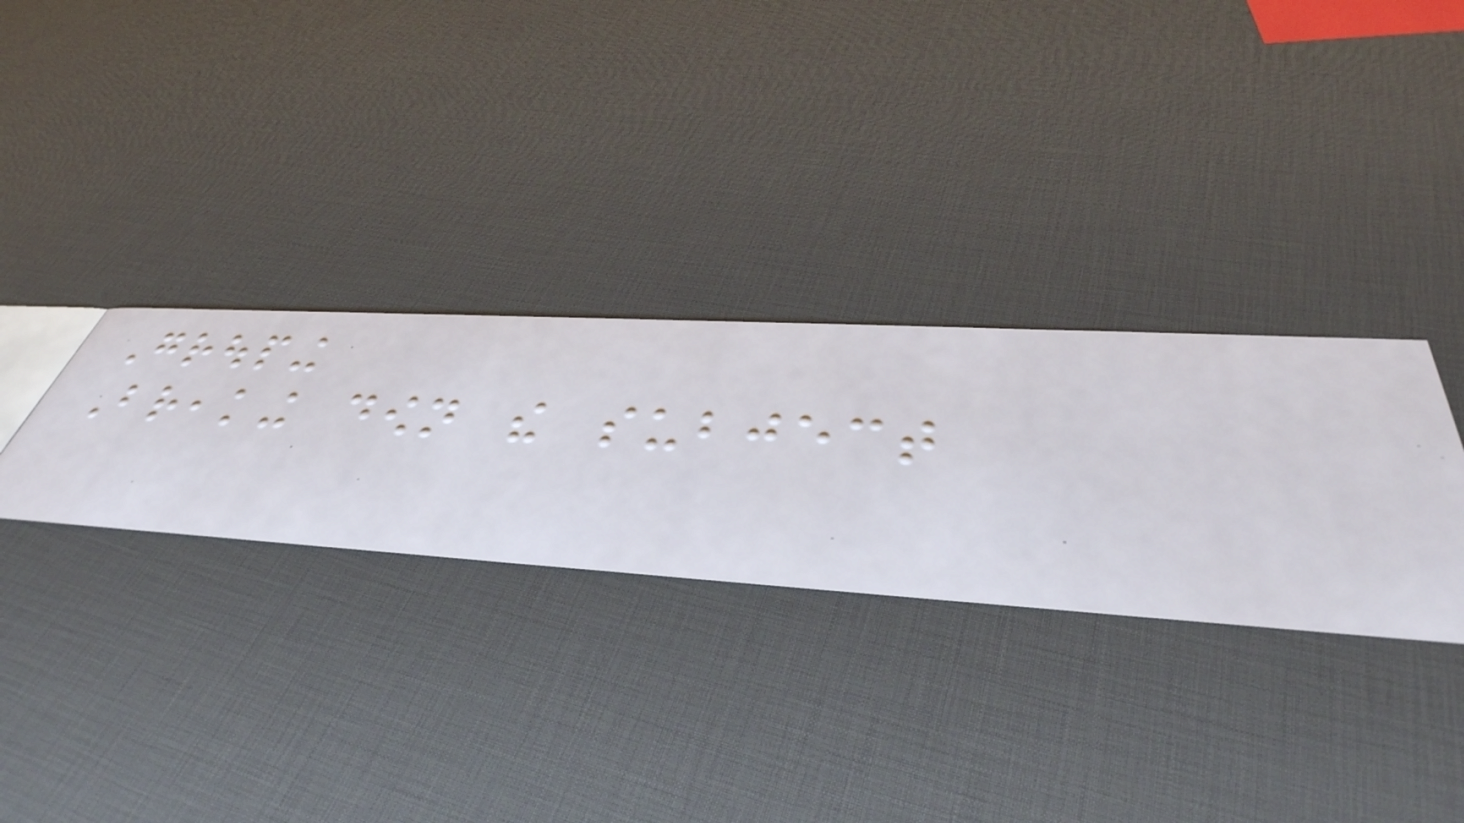Grouping
Breaking down the subject
